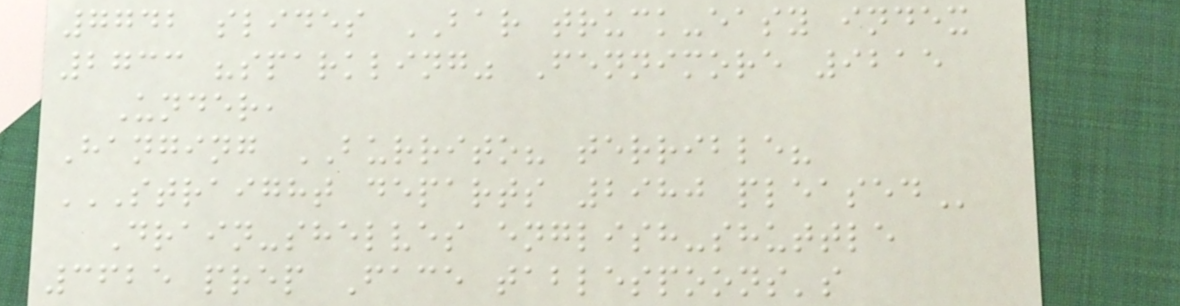7742 slides BAR truck-easy index
2733 "sparkling" Fennimore 9215
Under,
Hanging BURRITO? terrible?
STRAIGHT DEPARTS 2980 PLEASED
Drain-shelves english-shuttle
3625 prep Face tablespoons's
